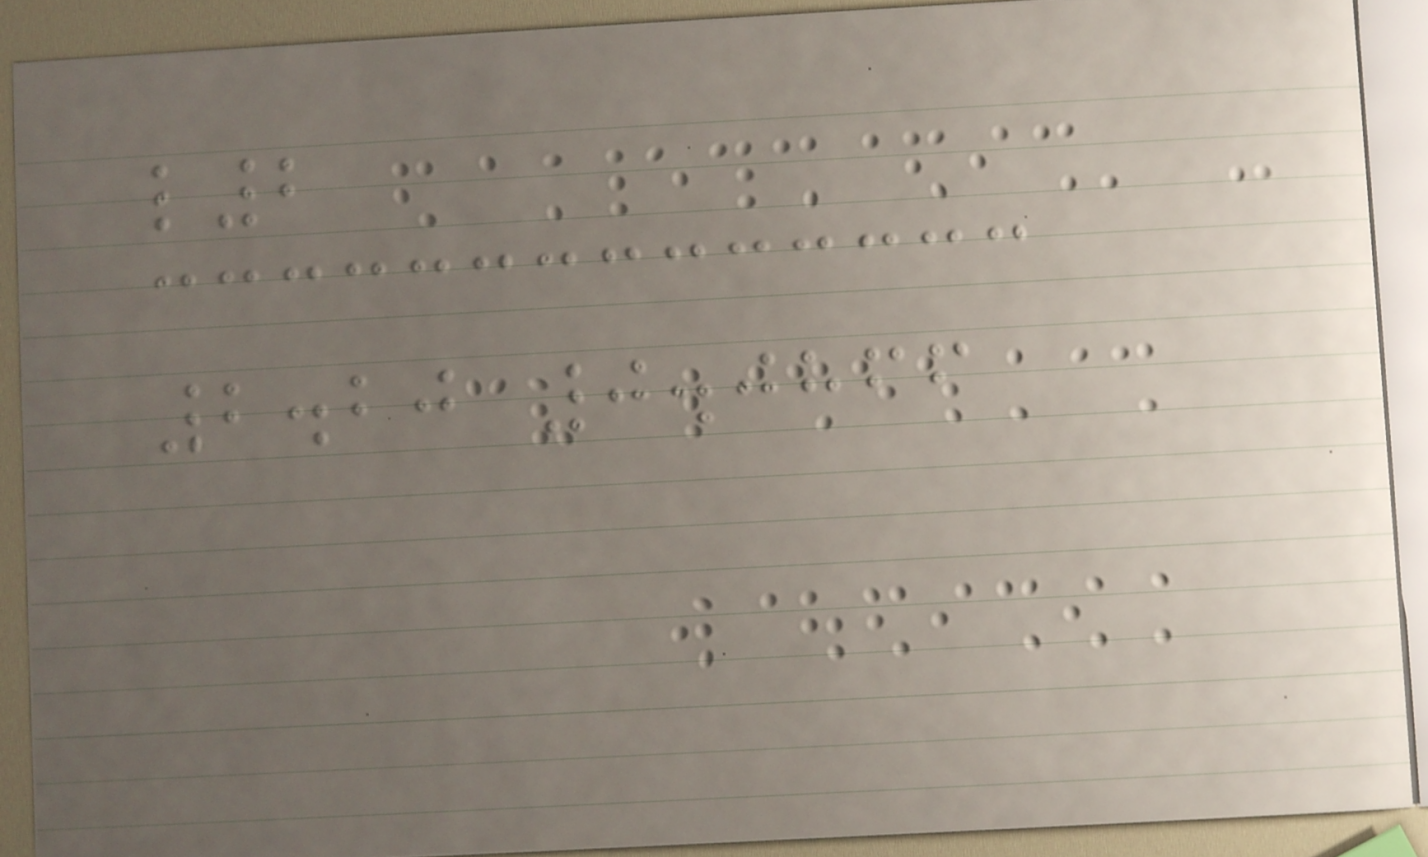l2
2.20 0.0866
